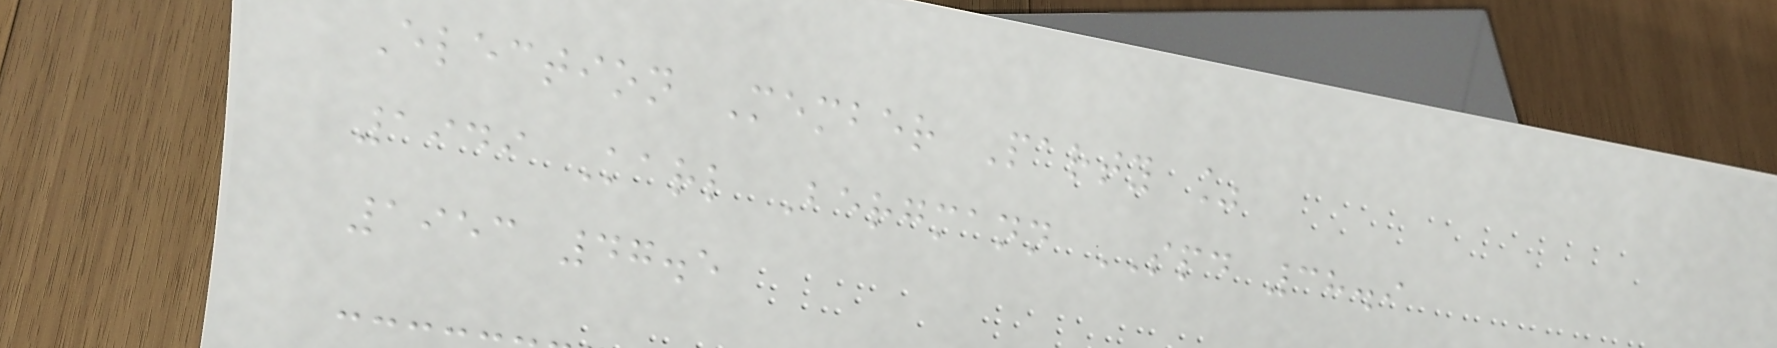Election Member Party %
1949 Karl Bergmann SPD 38.9
1953 47.5
